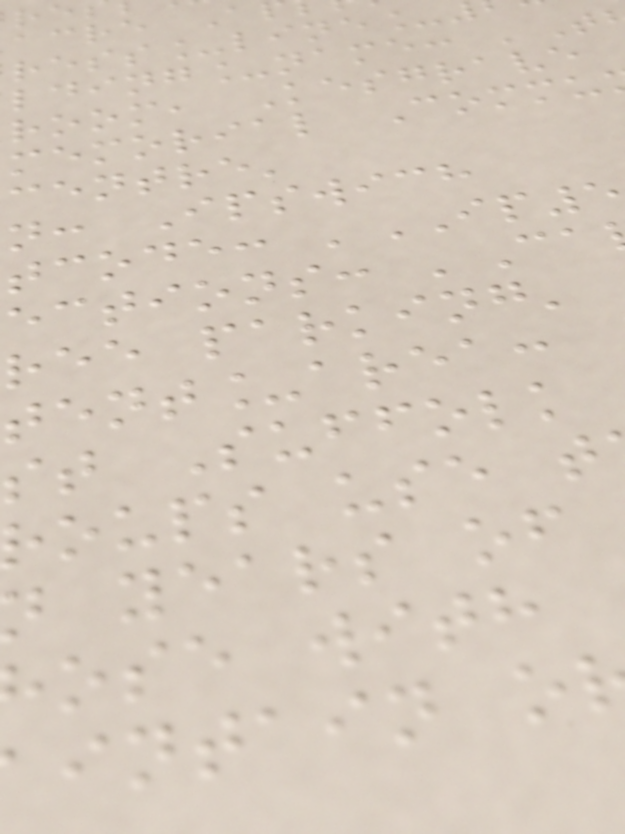acre A
lding_name: 'T
room, Kesgrave
memorial Commu
centre'
n: Ipswich
tcode: 'IP
ections: 'Ca
ree parking'
tent_area:
st Suffolk
oups use t
years of
ose with
intain o
